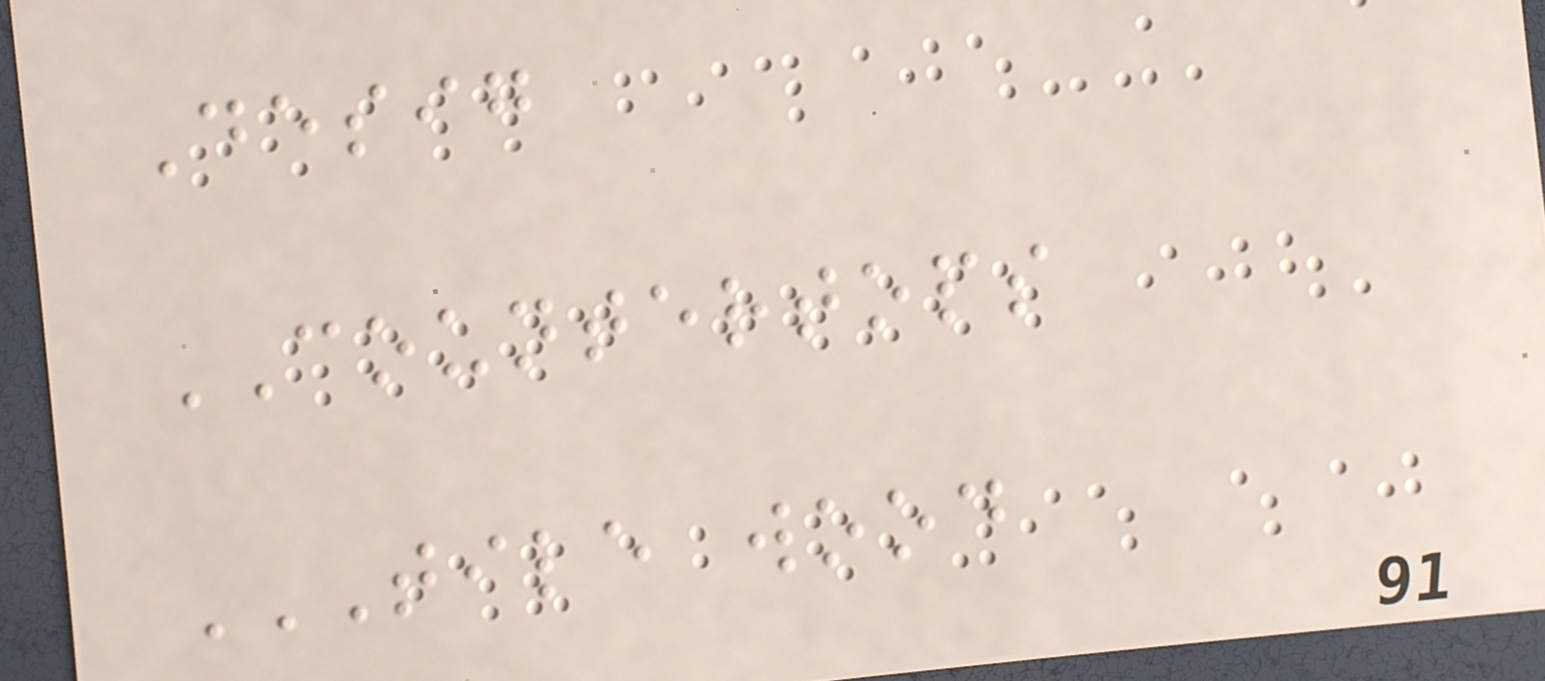Desig
COUNTERTOPS
TILE WOOD
